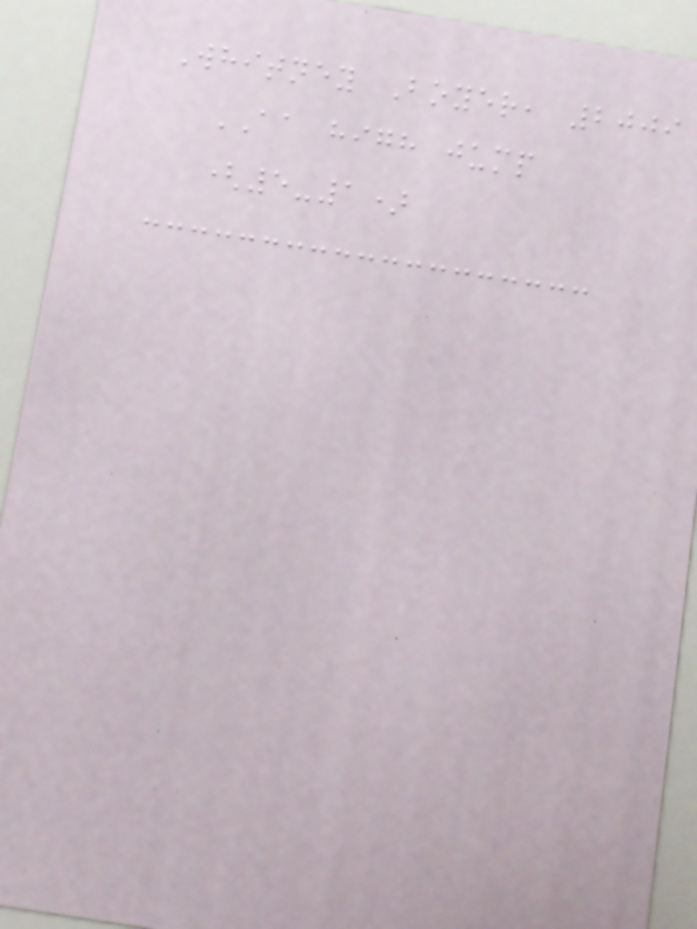Whitney Boyer, 2009
AA high jump
(5-1)
